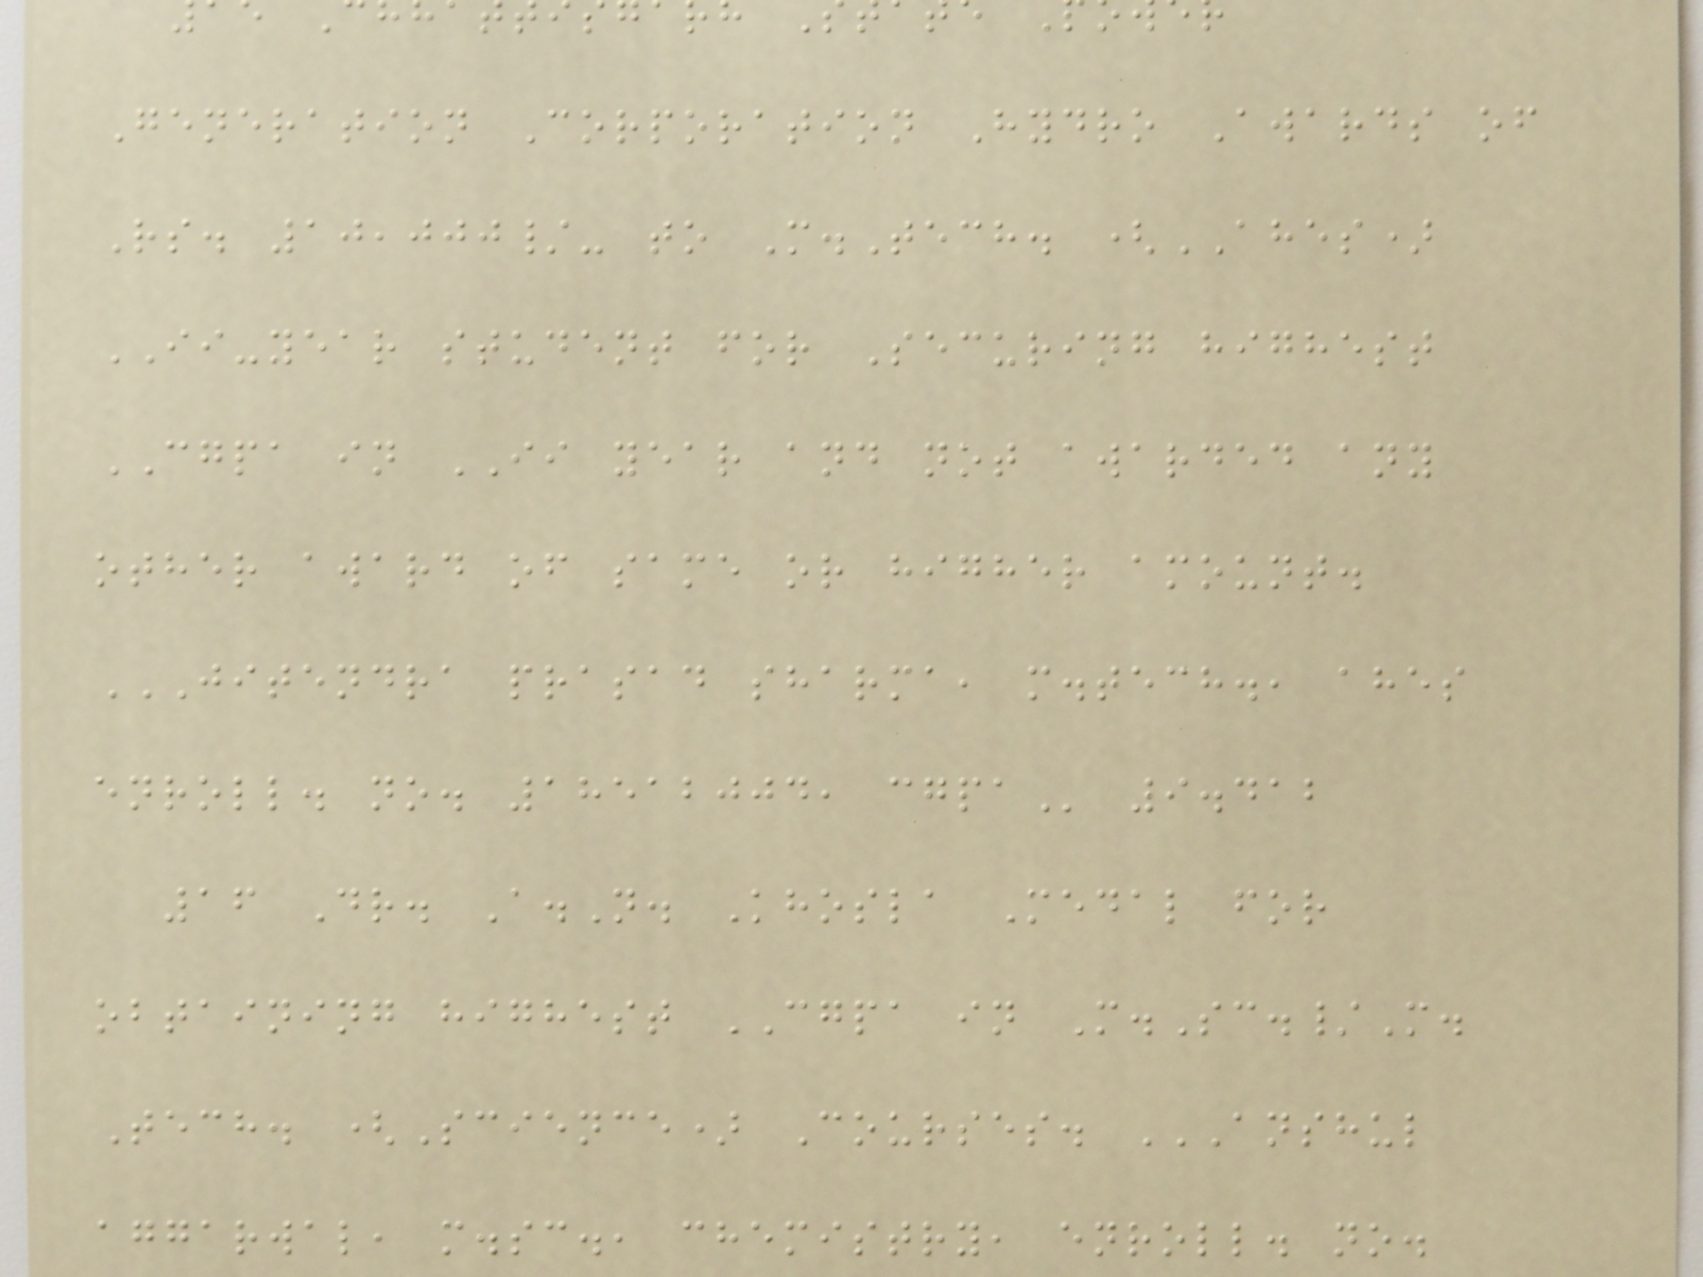Generation Corporation Hydro Awards of
Rs. 10,000/- to M.Tech. (AHES)
II-year student for Securing highest
CGPA in II year and not awarded any
other award of same or higher amount.
JITENDRA PRASAD SHARMA, M.TECH., AHES
enroll. no. 18512004,
16 Dr. A.N. Khosla Medal for
obtaining highest CGPA in M.Sc./M.
Tech. (Science) Courses. ANSHUL
aggarwal, m.sc., chemistry, enroll. no.
